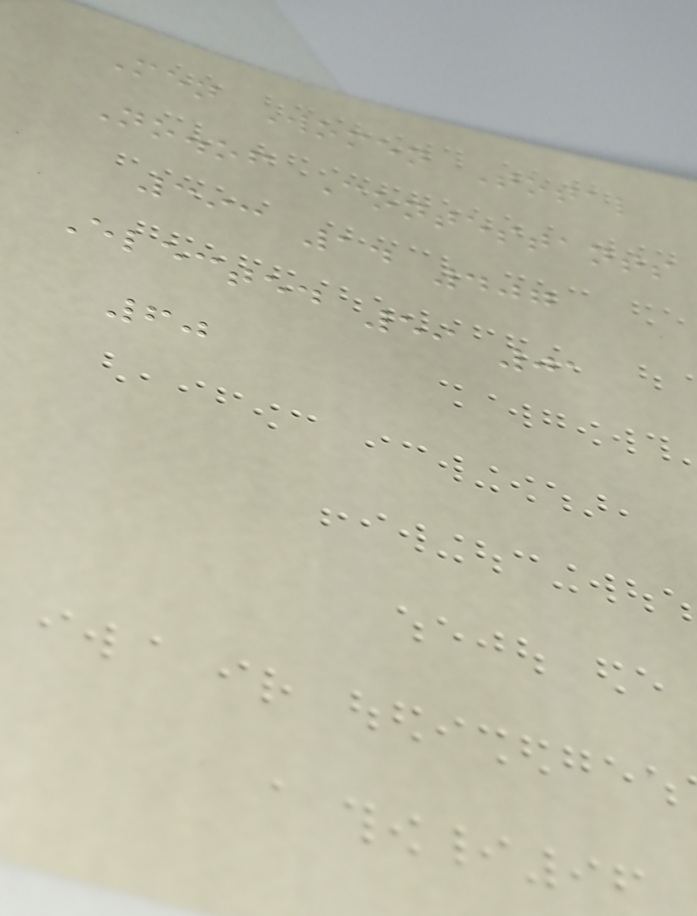Men Women Total
No.of Contestants
393 14 407
Elected 59 01
60
